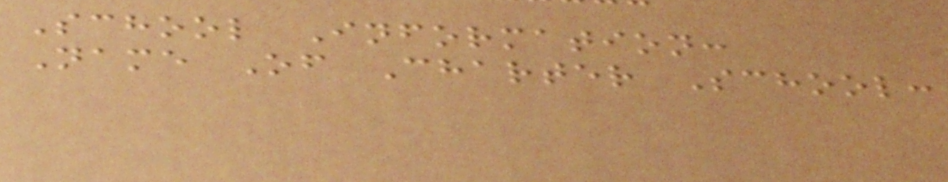School Information:
Name Of Charter School:
